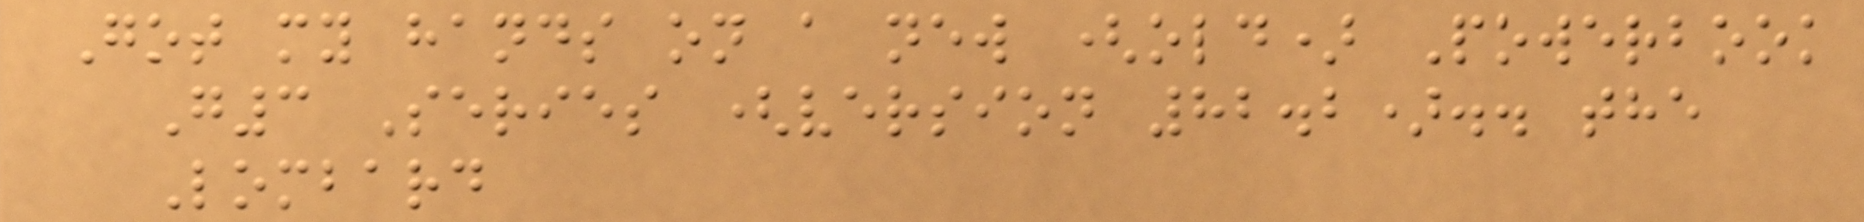Got my hands on a new (old) Powerbook
G3 Series (version 82.2).. the
Lombard
